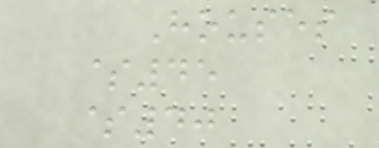Houses
$45
$40
